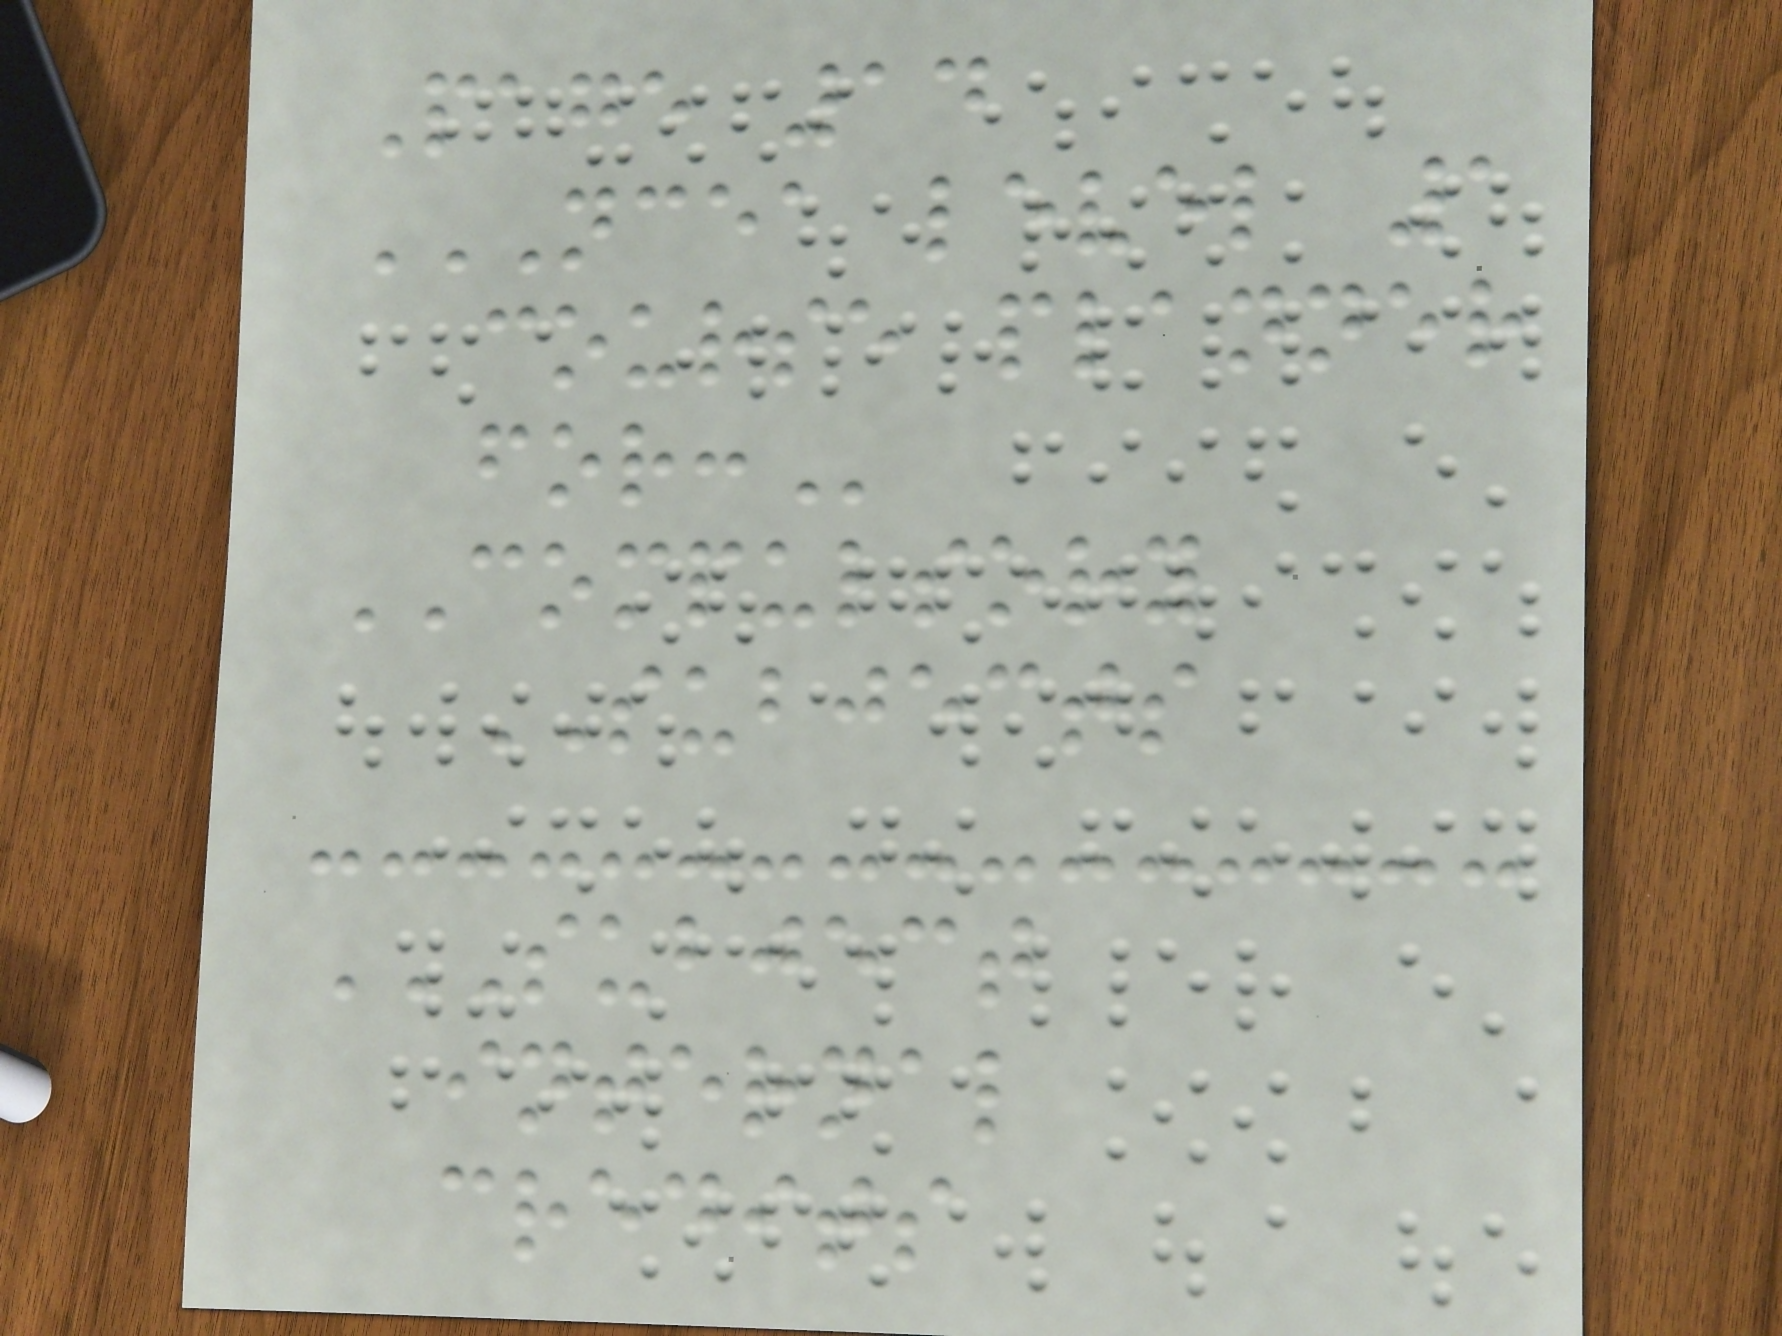Page 14
NCEA LEVEL 1
COURSE PLANNER
FOR:
COMPULSORY
SUBJECTS
SUBJECT
INTERNAL
CREDITS
